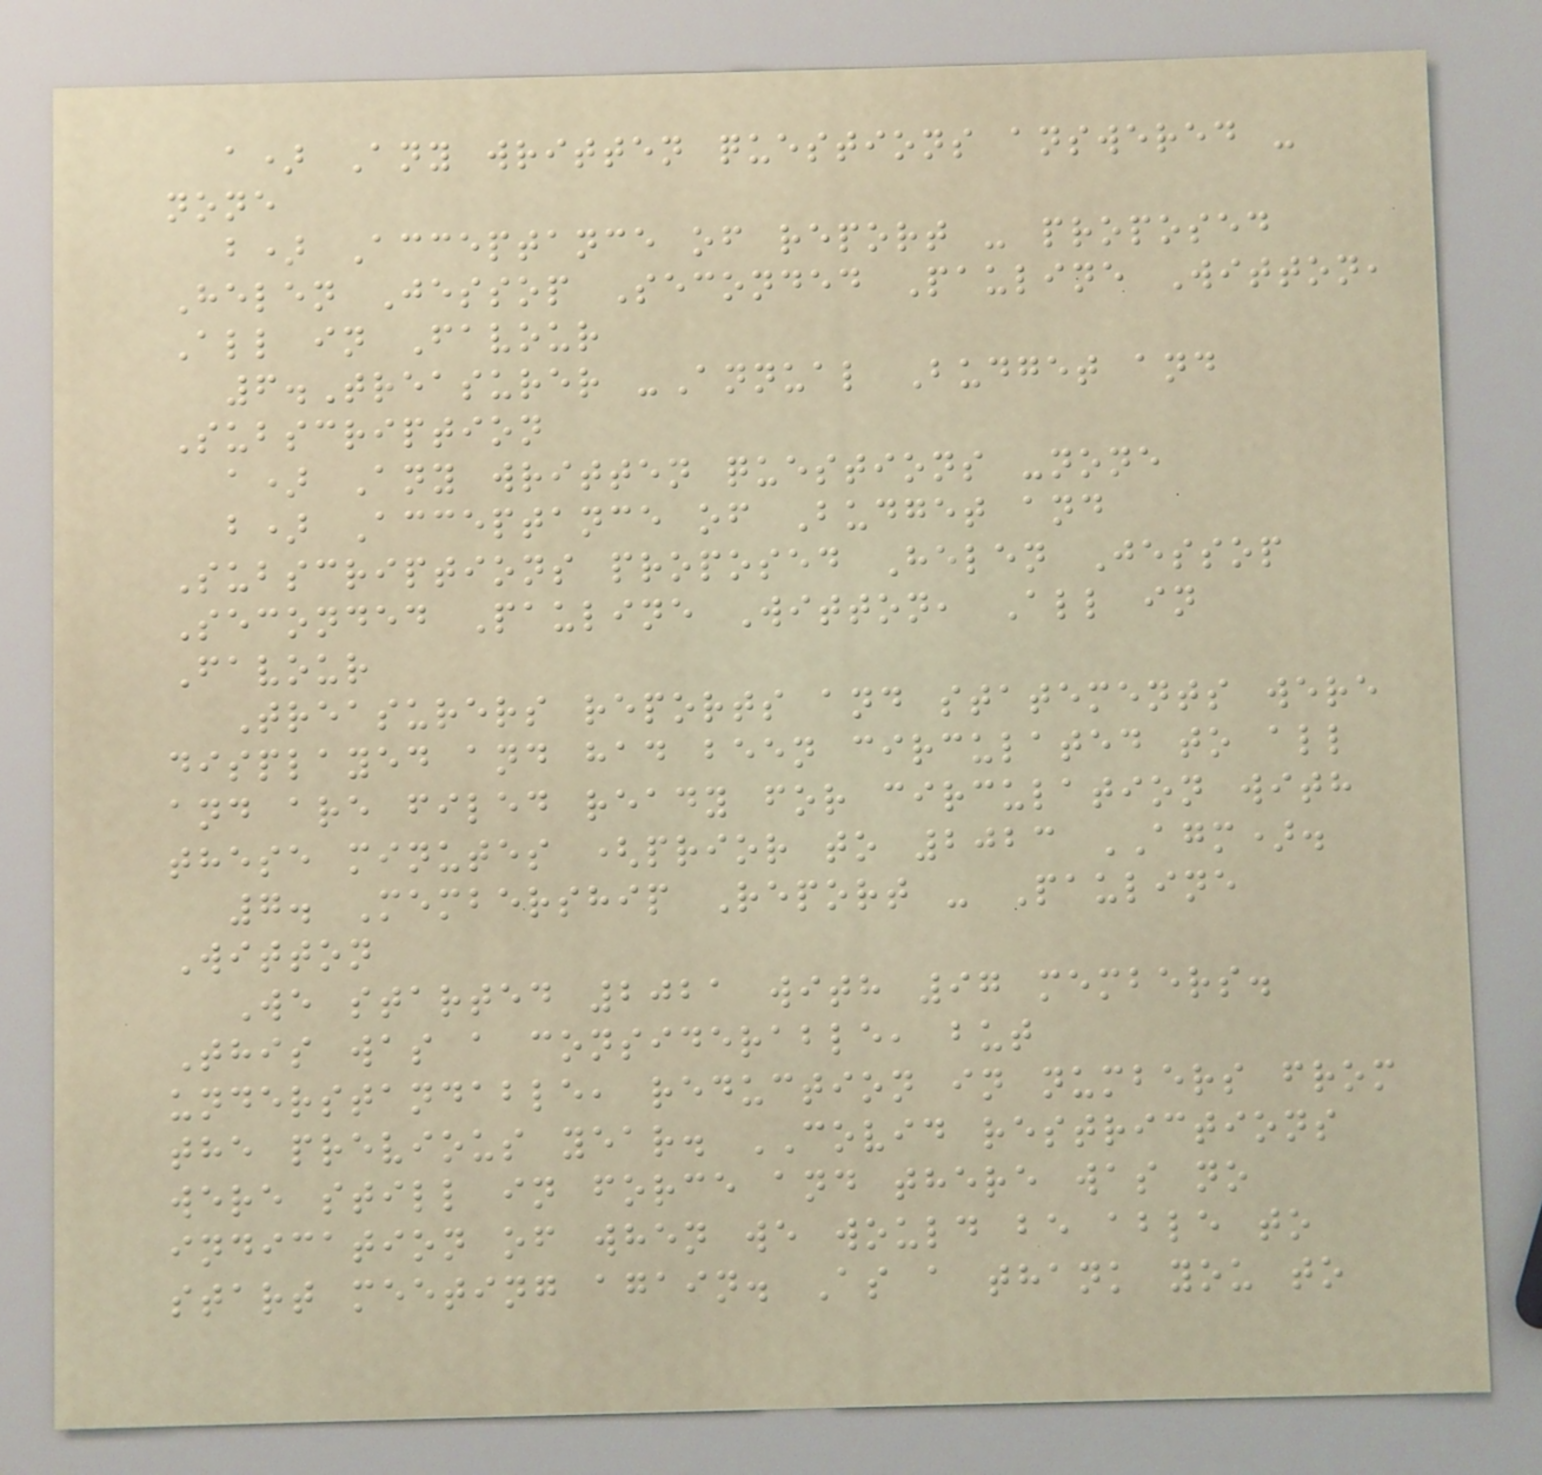a) Any written questions answered -
none
b) Acceptance of report - proposed
Helen Jessop Seconded Pauline Witton,
All in Favour
6.Treasurer -Annual Budget and
Subscription
a) Any written questions -none
b) Acceptance of Budget and
Subscriptions proposed Helen Jessop
Seconded Pauline Witton, All in
Favour
Treasurers reports and statements were
displayed and had been circulated to all
and are filed ready for circulation with
these minutes (prior to 2023 AGM).
7. Membership Report - Pauline
Witton
We started 2021 with 97 members.
This was a considerable, but
understandable, reduction in numbers from
the previous year. COVID restrictions
were still in force and there was no
indication of when we would be able to
start meeting again. As a thank you to
